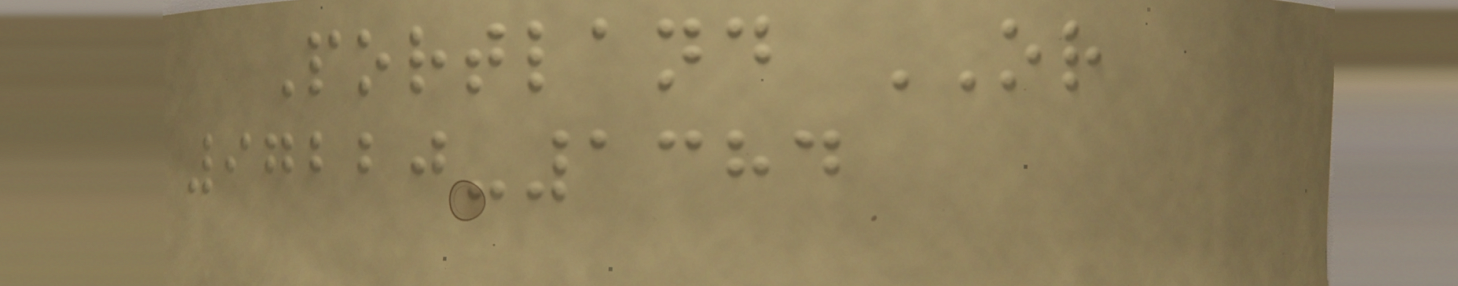Portland OR
97220-1384
